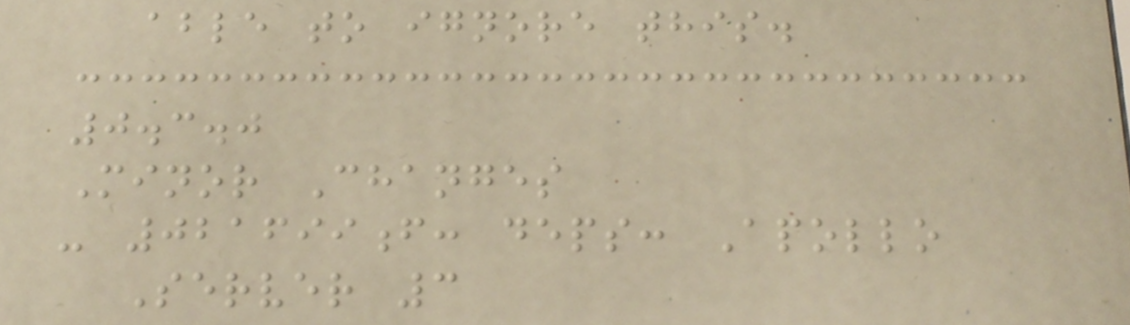able to ignore this.
0.3.0
Minor Changes
- 021699f: deps: Apollo
Server 3
